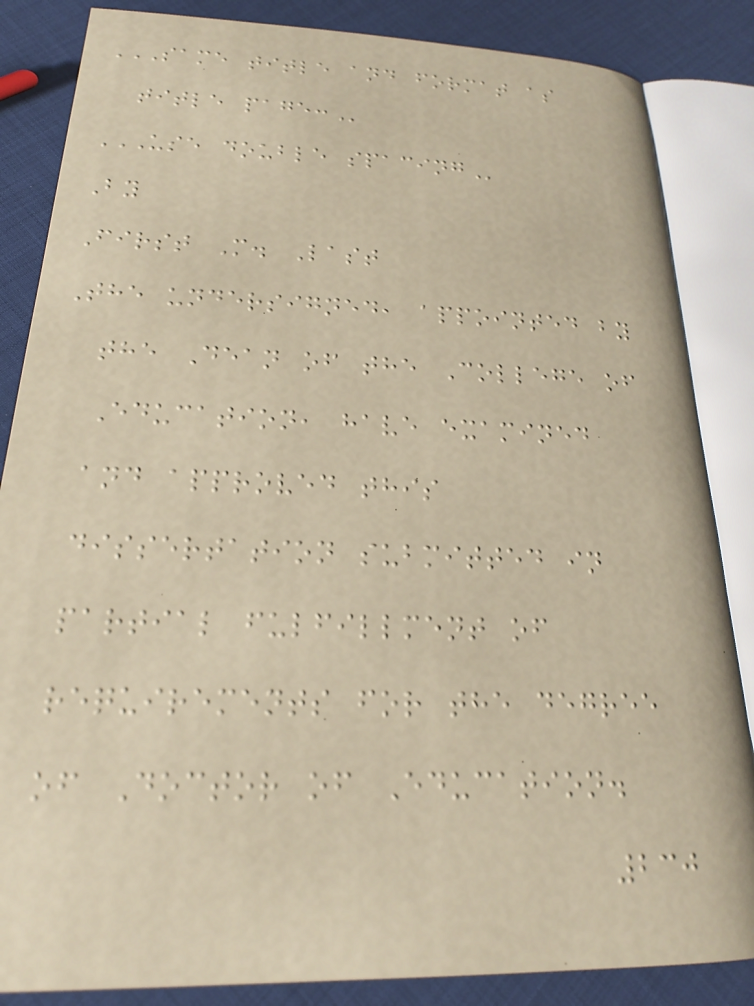SAME TITLE AND FORMAT AS
TITLE PAGE:
USE DOUBLE SPACING
By
First M. Last
The undersigned, appointed by
the Dean of the College of
Education, have examined
and approved this
dissertation submitted in
partial fulfillment of
requirements for the degree
of Doctor of Education.
230
